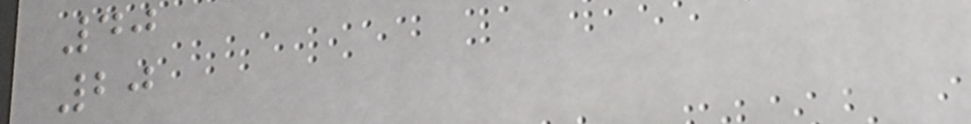40
20
